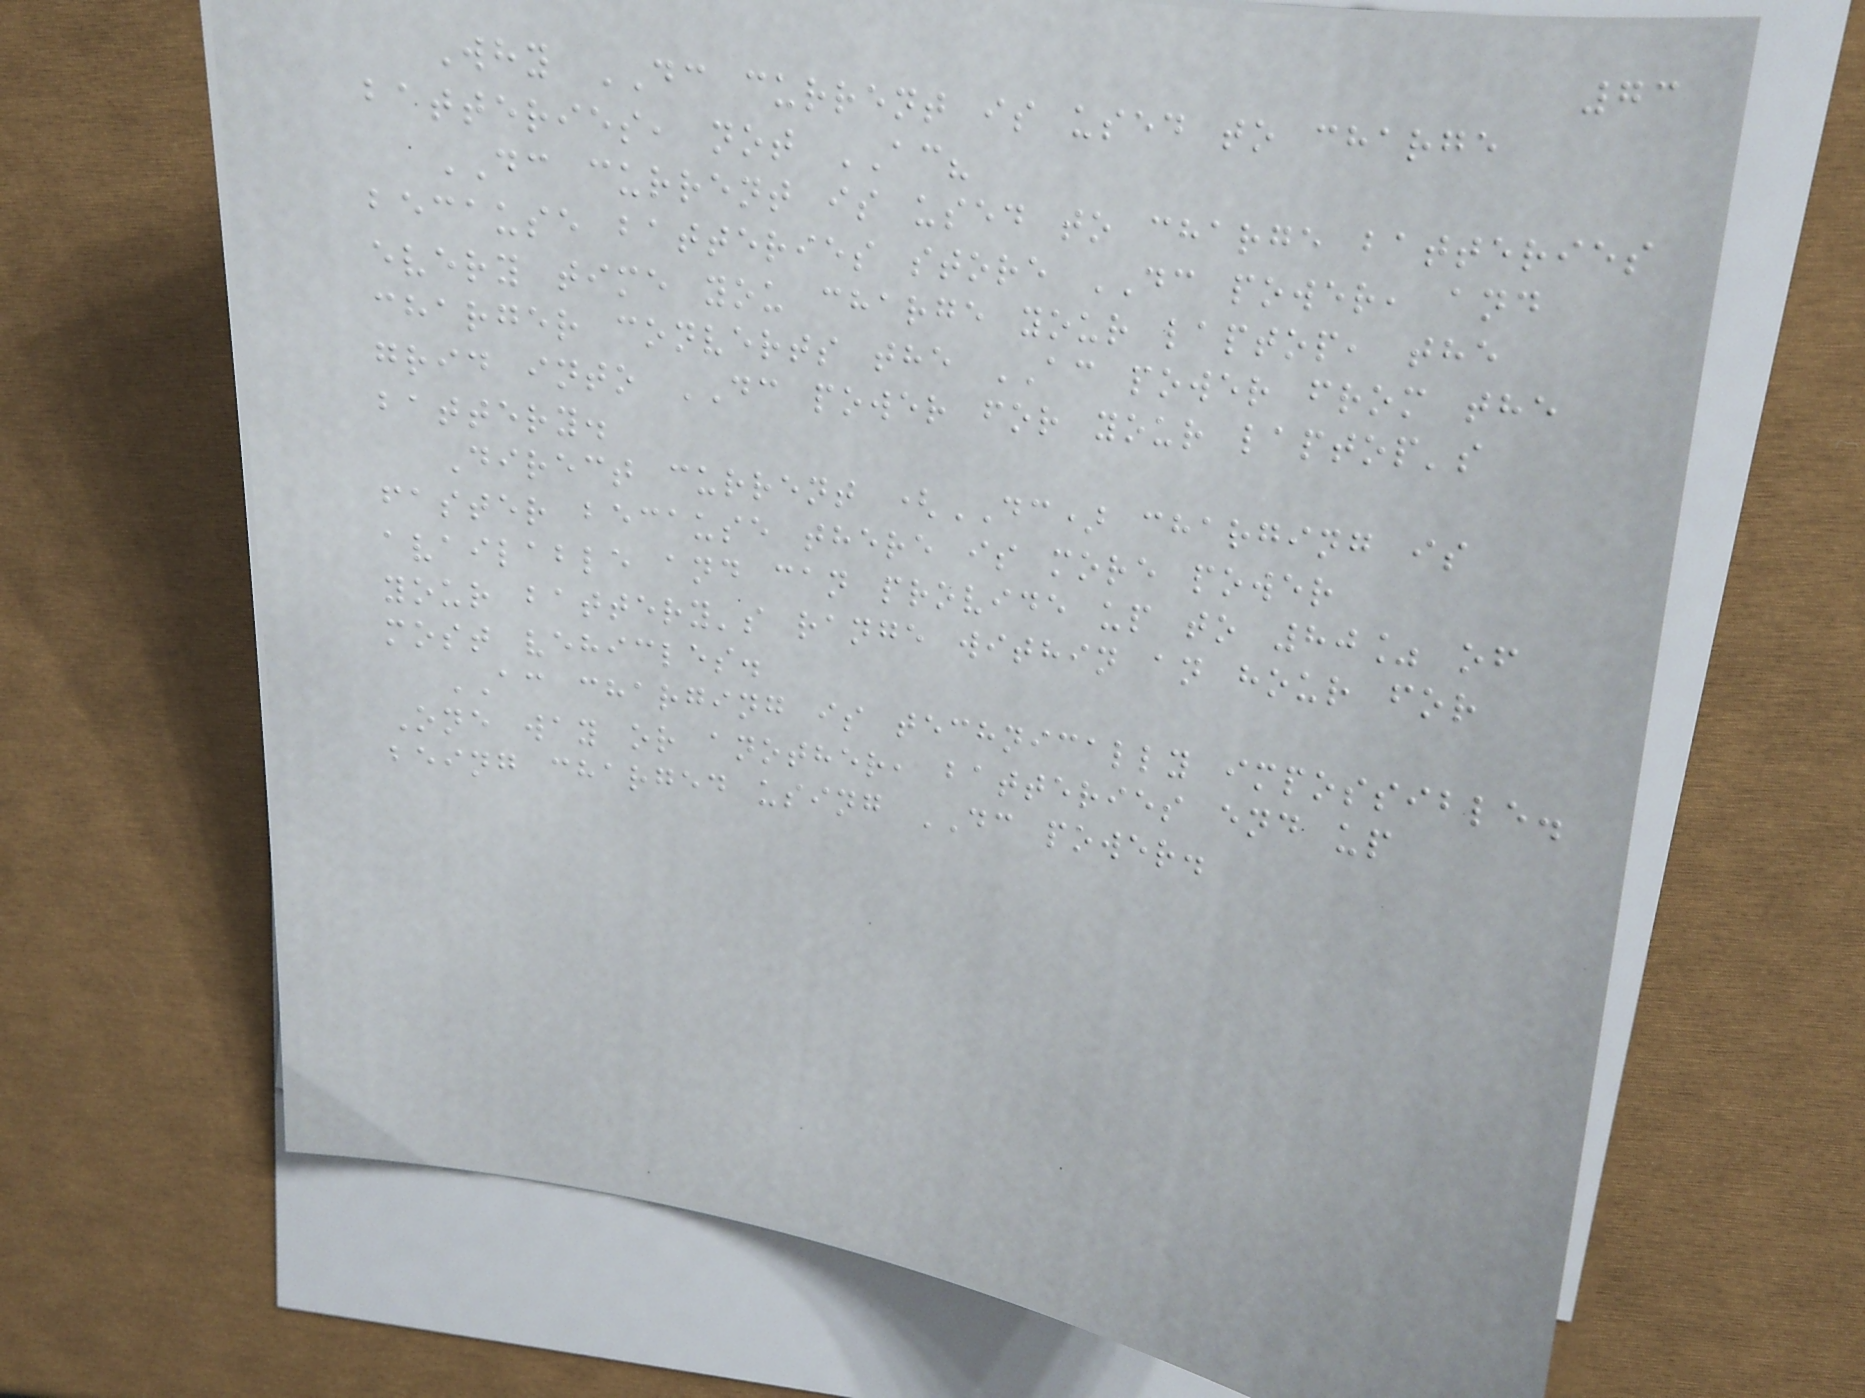73
Why DC current is used to charge
batteries, not AC?
DC current is used to charge batteries
because batteries store DC power, and
every time you charge your laptop, the
charger converts the AC power from the
grid into DC power for your laptop's
battery.
Direct current (DC) charging is
faster because there is more power
available and can provide up to 80% of
your battery's range within an hour for
most vehicles.
AC charging is technically impossible.
One way or another, batteries end up
being charged using DC power.
